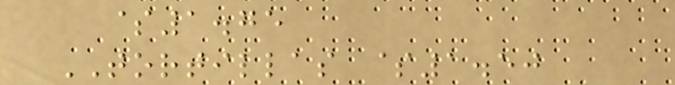$1.75
TORTILLAS $1.50
